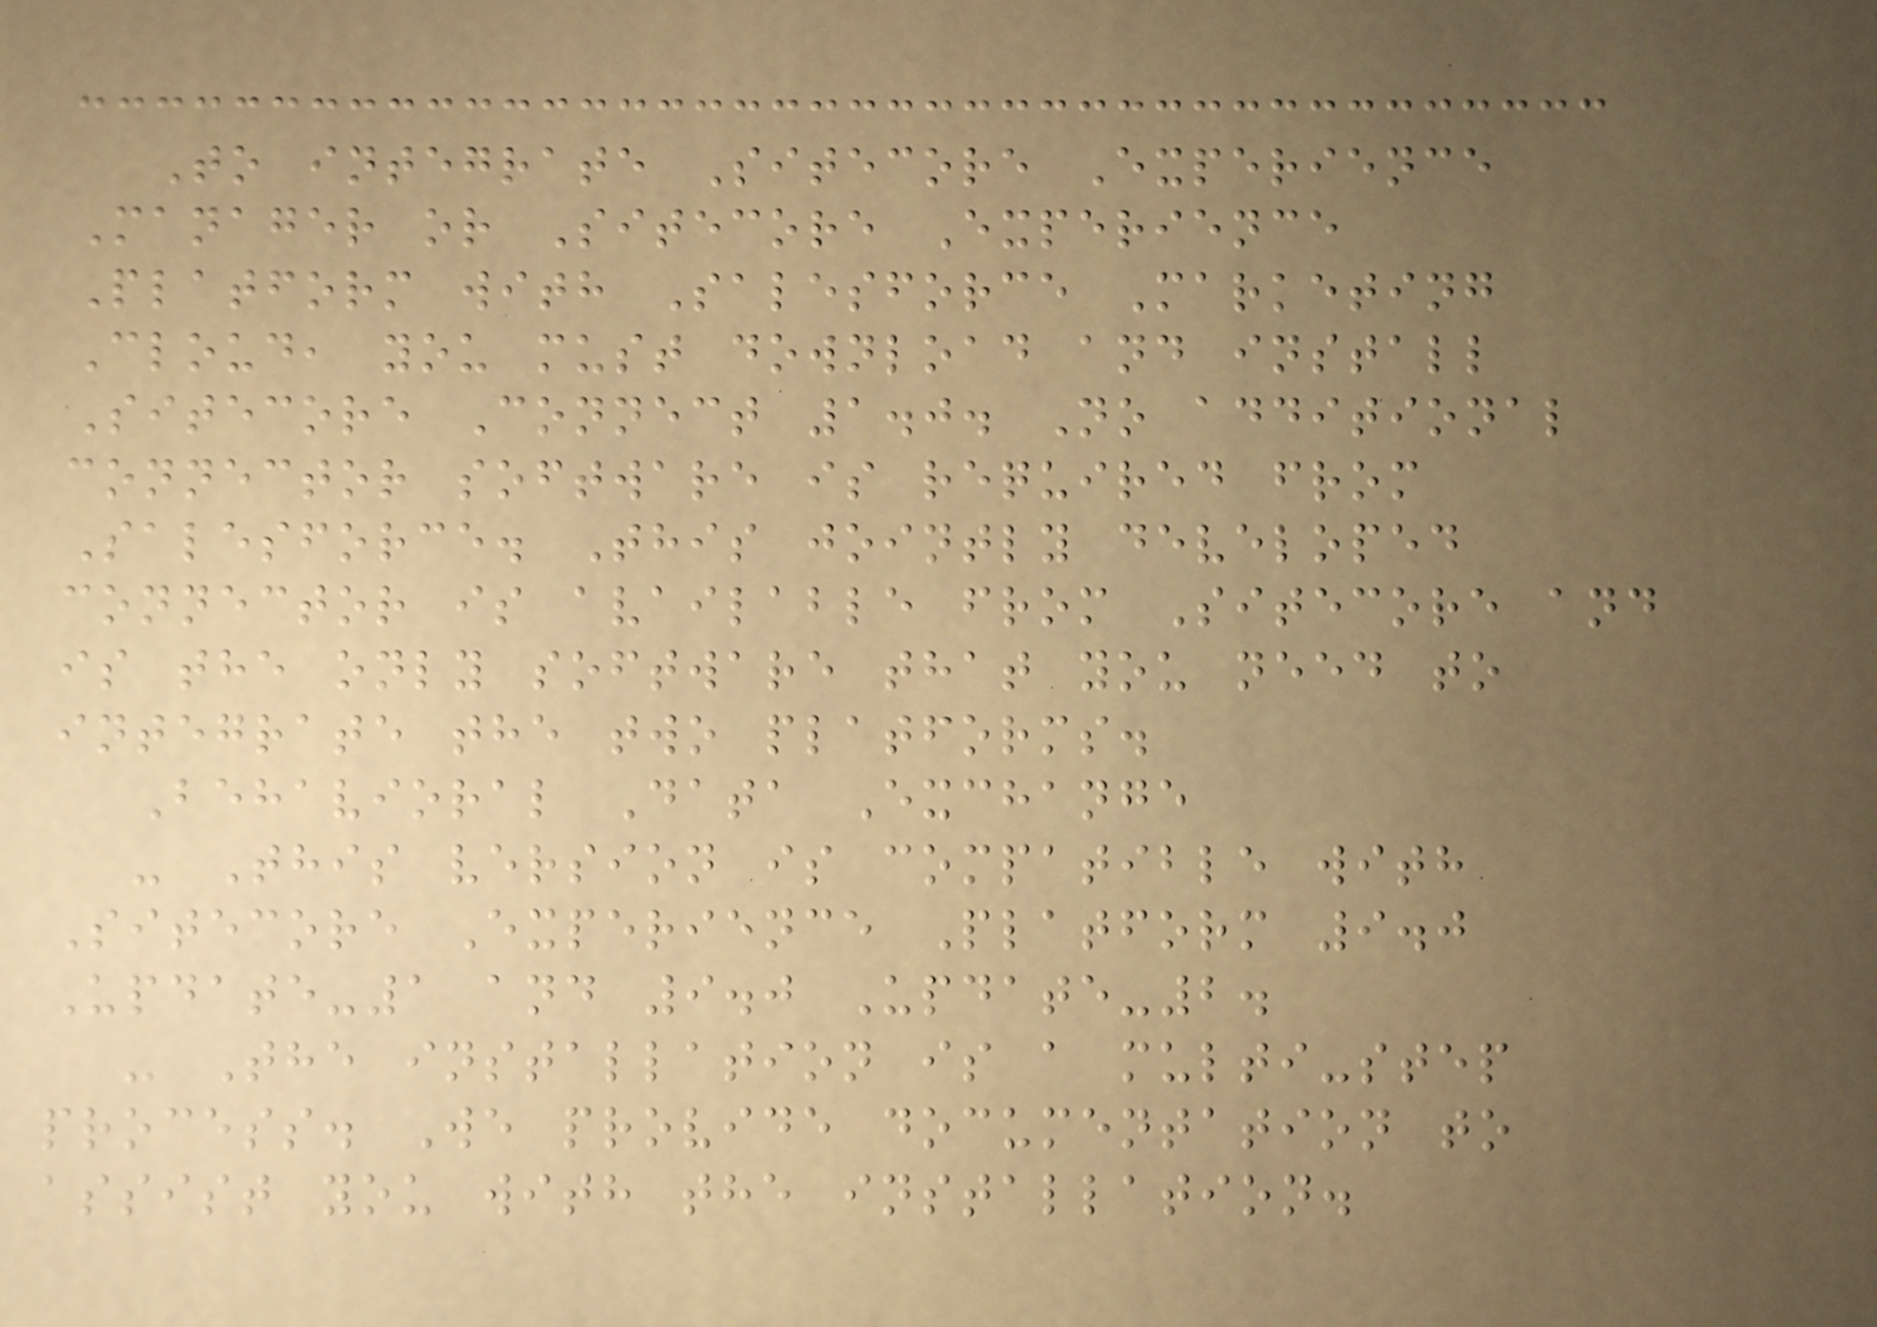To integrate Sitecore Experience
Manager or Sitecore Experience
Platform with Salesforce Marketing
Cloud, you must download and install
Sitecore Connect 1.0. No additional
connector software is required from
Salesforce. This jointly developed
connector is available from Sitecore and
is the only software that you need to
integrate the two platforms.
Behavioral Data Exchange
- This version is compatible with
Sitecore Experience Platform 9.0
Update-1 and 9.0 Update-2.
- The installation is a multi-step
process. We provide documentation to
assist you with the installation.
